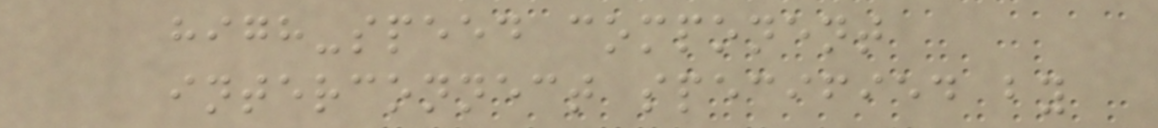high-speed component
interconnect specified by
